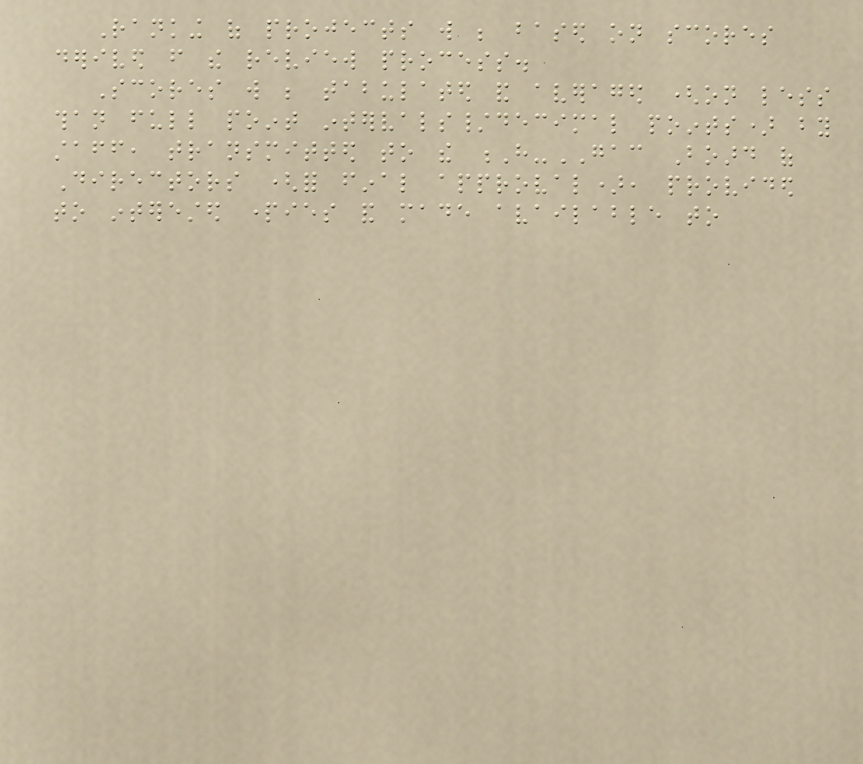Ranking of projects will be based on scores
derived from the review process.
Scores will be tabulated and averaged (on less
than full point intervals/decimal points) by
staff, transmitted to the H-GAC Board of
Directors (for final approval), provided
to interested parties and made available to
